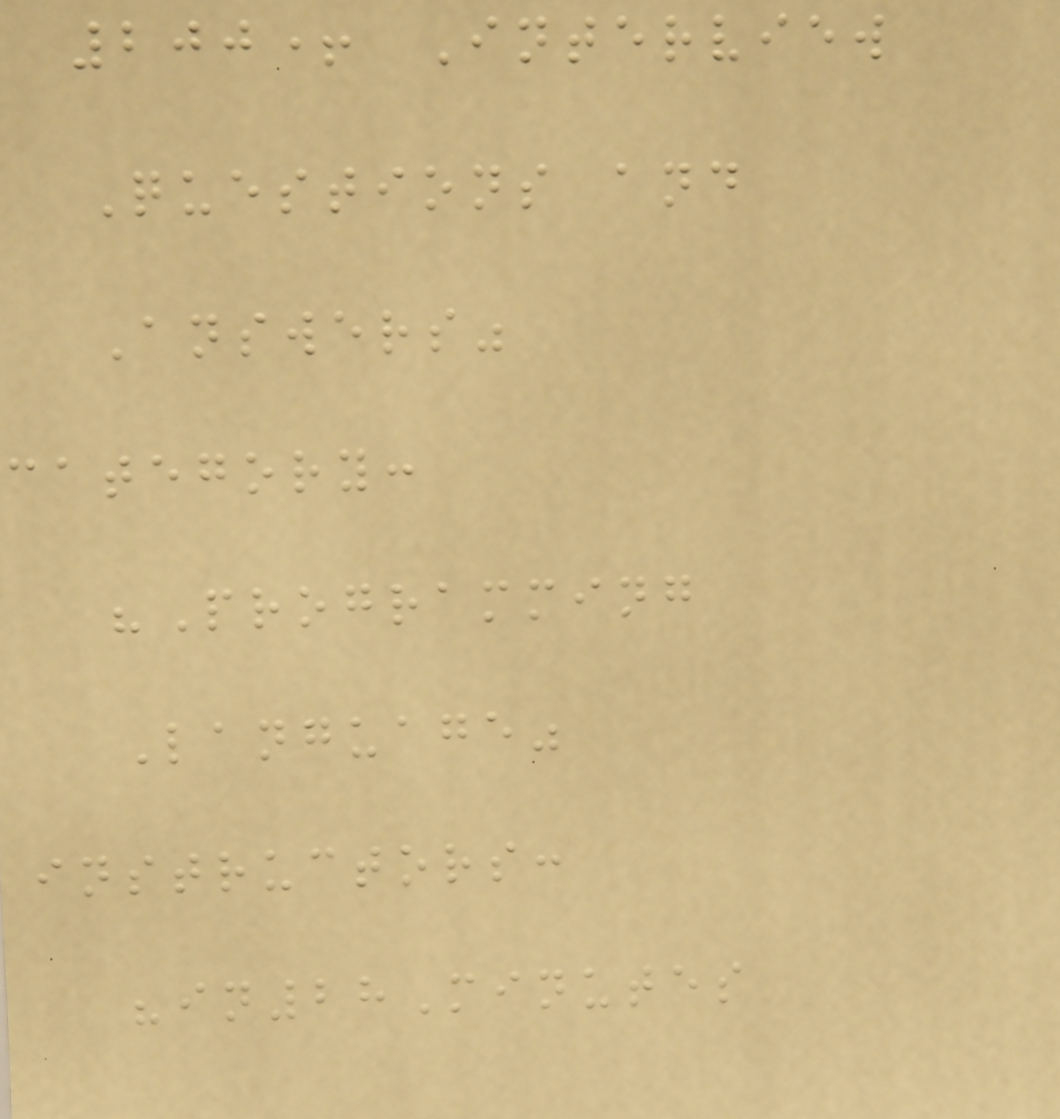200+ Interview
Questions and
Answers"
category:
"Programming
Language"
instructors:
"in28Minutes
